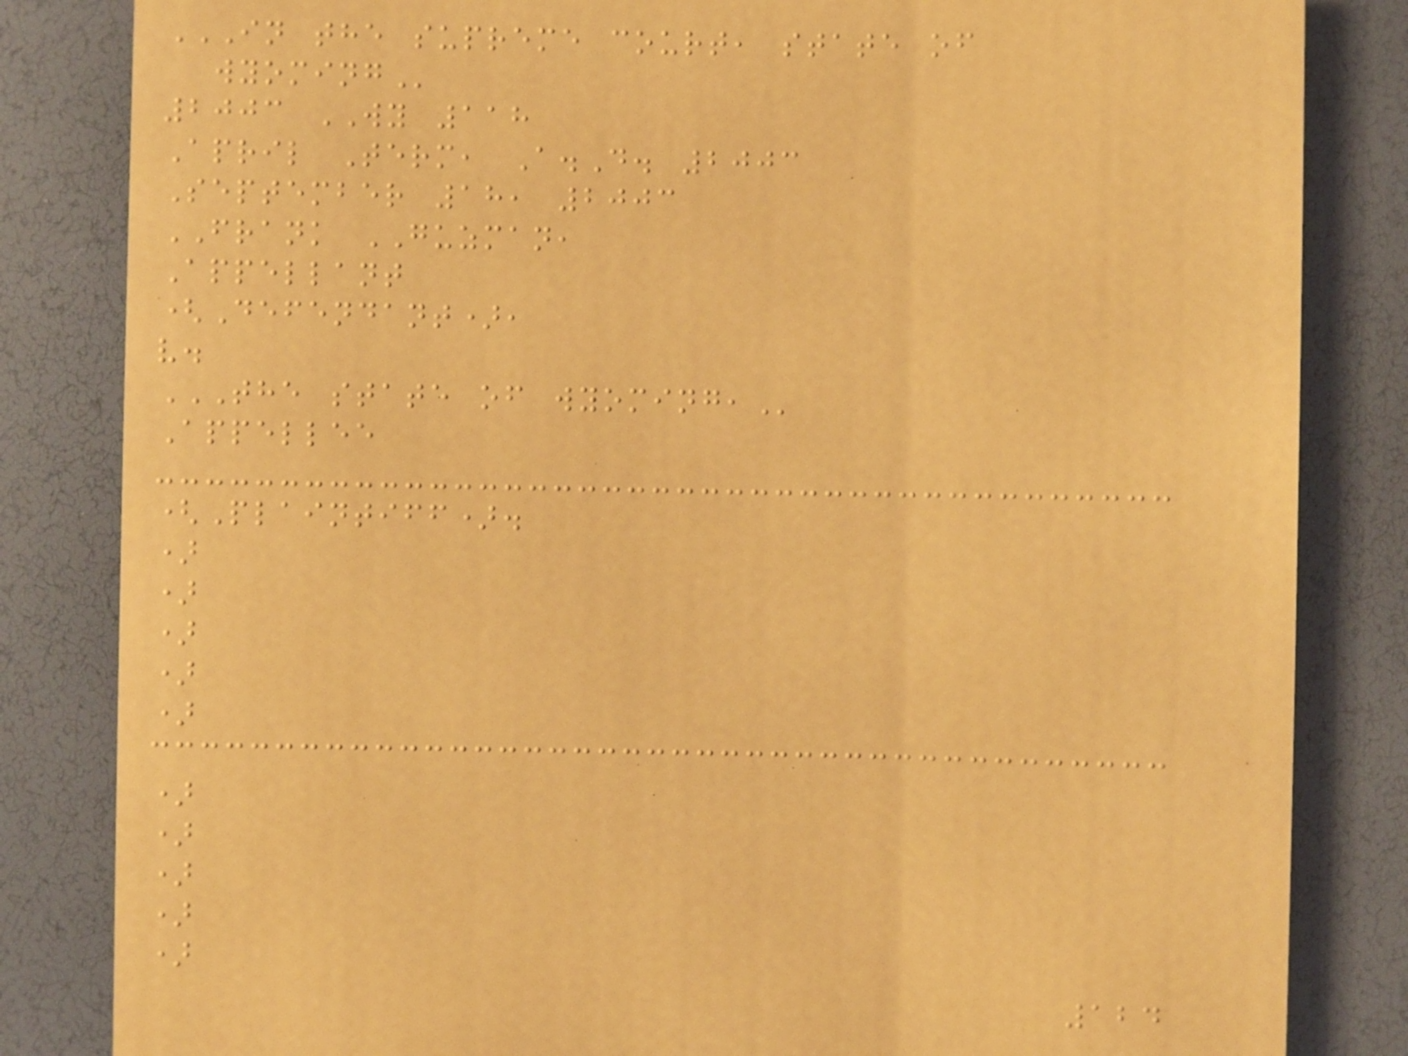IN THE SUPREME COURT, STATE OF
WYOMING
2003 WY 118
April Term, A.D. 2003
September 18, 2003
FRANK GUZMAN,
Appellant
(Defendant),
v.
THE STATE OF WYOMING,
Appellee
(Plaintiff).
)
)
)
)
)
)
)
)
)
)
124
